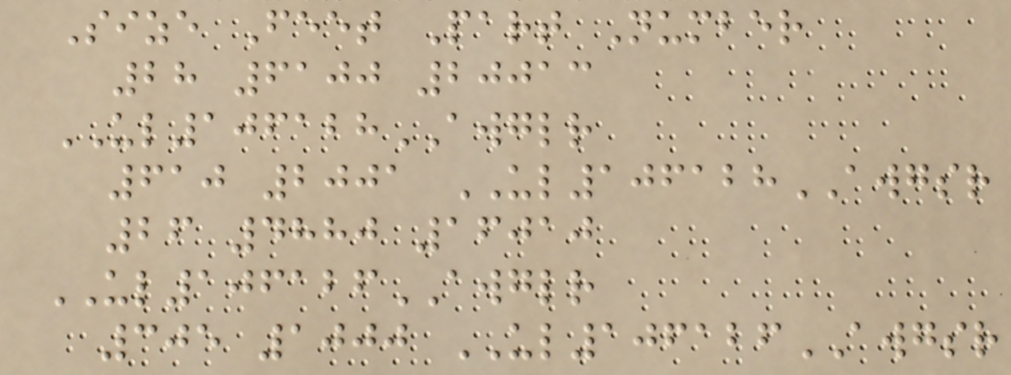Size Feet Part Number
28 6100 20013
UL106128AWGLR
610 2001 UL106128AWGSR
26 4880 16010
UL106126AWGLR
305 1000 UL106126AWGSR
